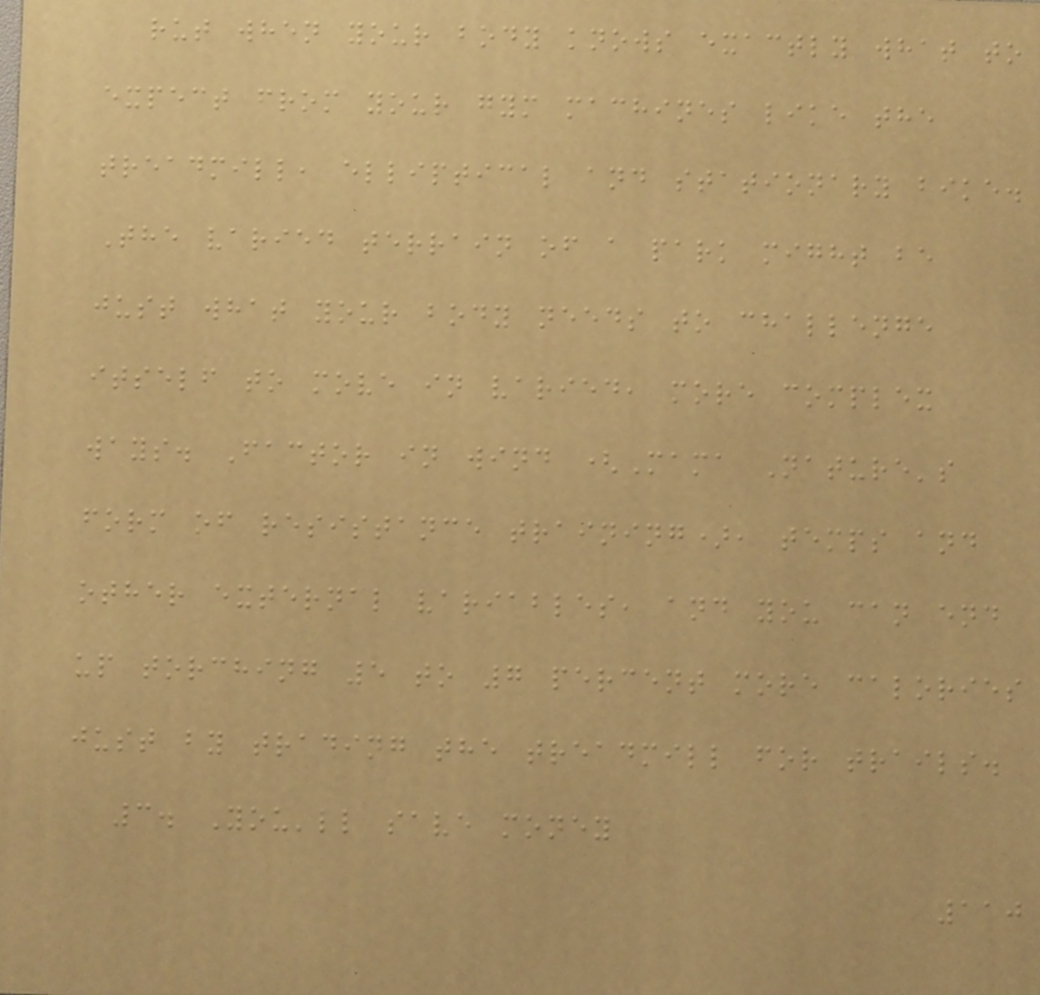rut when your body knows exactly what to
expect from your gym machines like the
treadmill, elliptical and stationary bike.
The varied terrain of a park might be
just what your body needs to challenge
itself to move in varied, more complex
ways. Factor in wind (Mama Nature's
form of resistance training), temps and
other external variables, and you can end
up torching 5 to 7 percent more calories
just by trading the treadmill for trails.
3. You'll save money
110
